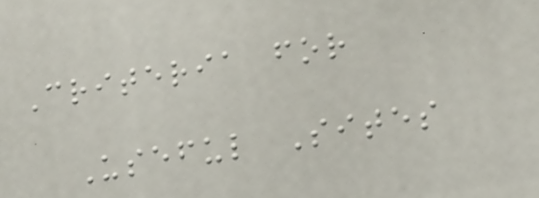Criteria for
Useful Sites
